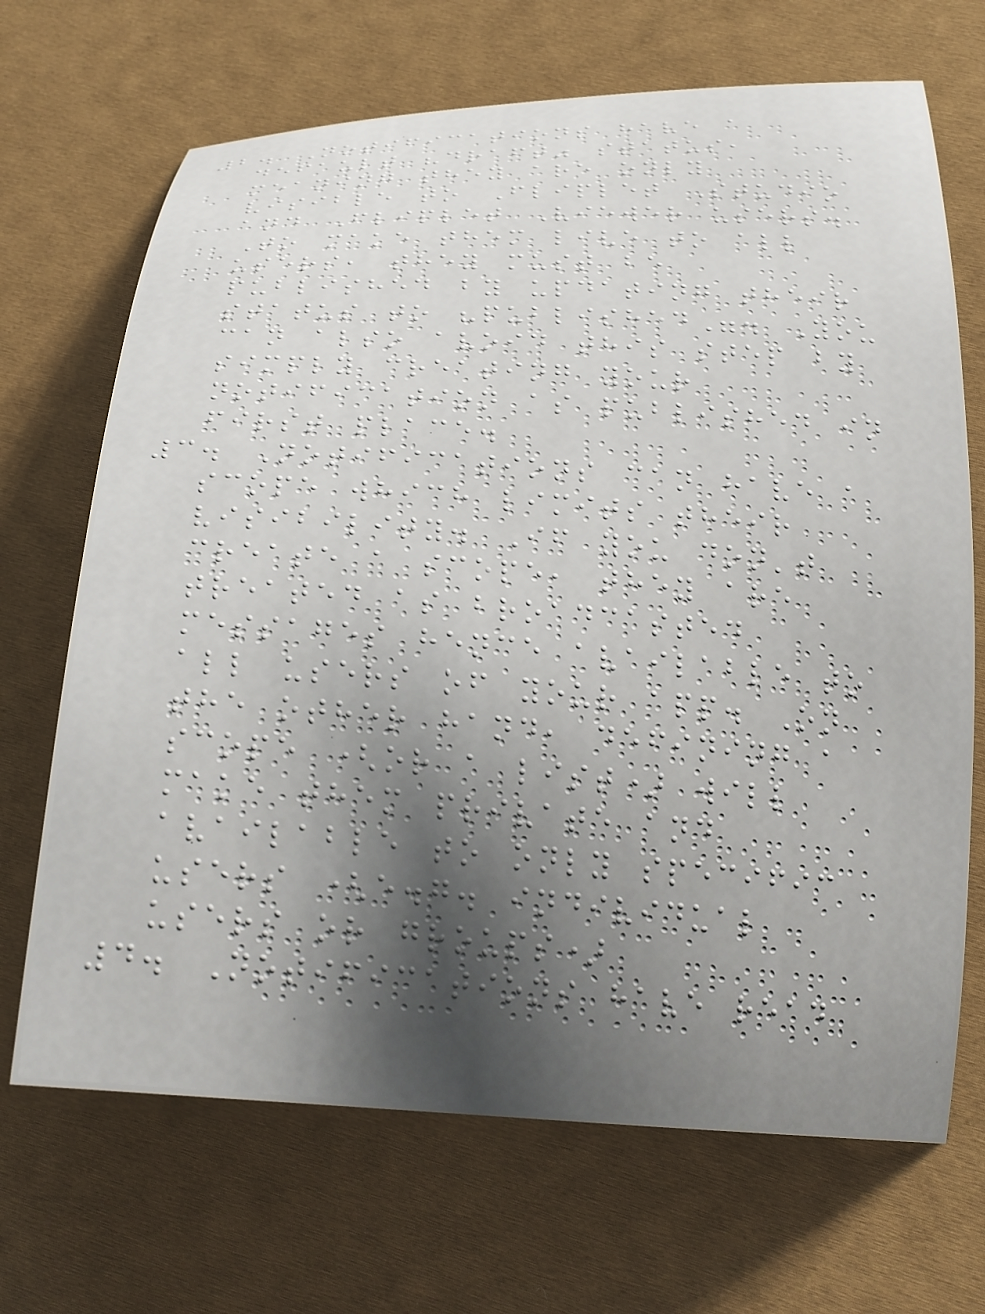2. Notifications have a
default "draft" status,
meaning they are only
visible to Fliplet Studio
and Fliplet Viewer users.
To make them live to all
users, they must be
published by updating their
status to "published". You
can also avoid this step by
simply creating your
notification as published in
first place.
3. Notifications can have a
scope which limits their
visibility. If you don't
create a scope, they are
treated as broadcasted
messages hence available to
all users of your app. On
the other hand, defining a
scope (or a list) will
make them private and
available to only specific
users (e.g. individual
users or groups)
4. Notifications have read
